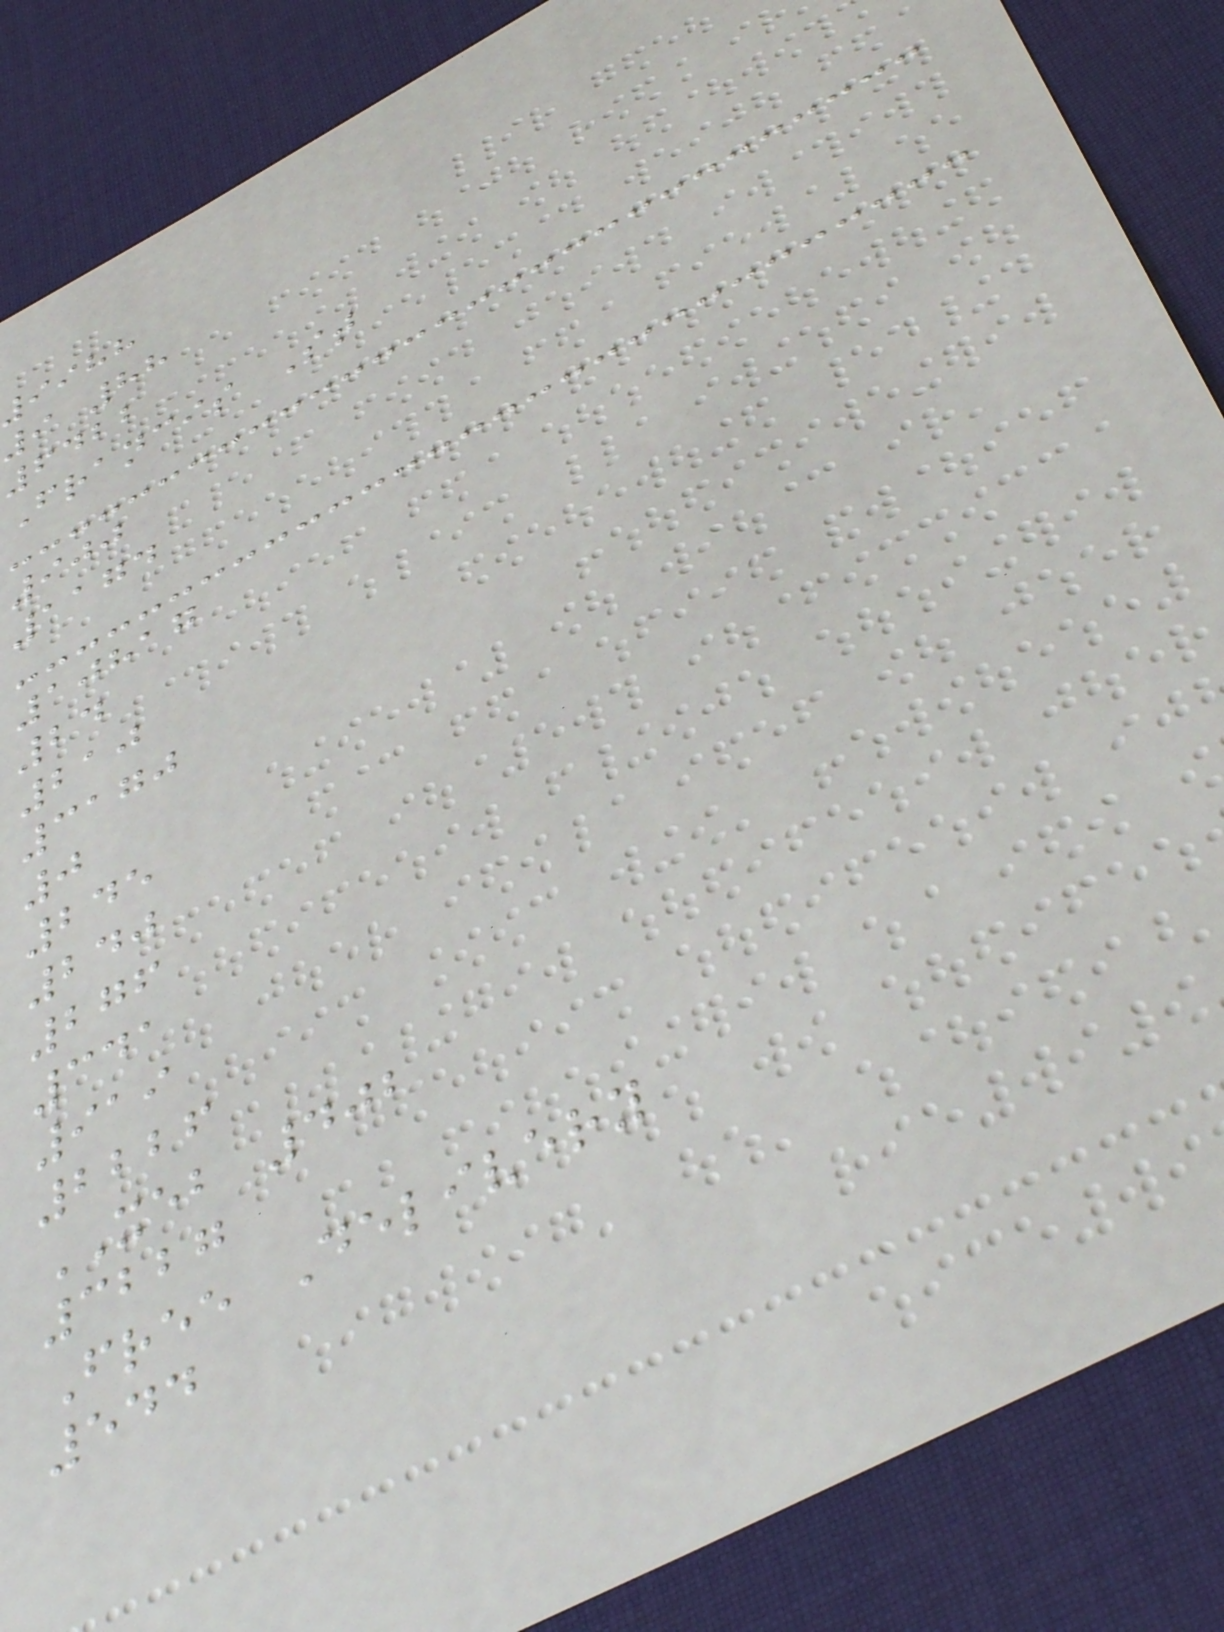iihh
9 88
6422
Francis St
900
1174
10817
24
210
3170
0
245
240
276
341
919
2226
XEB 402
3227
Free Delivery
544
